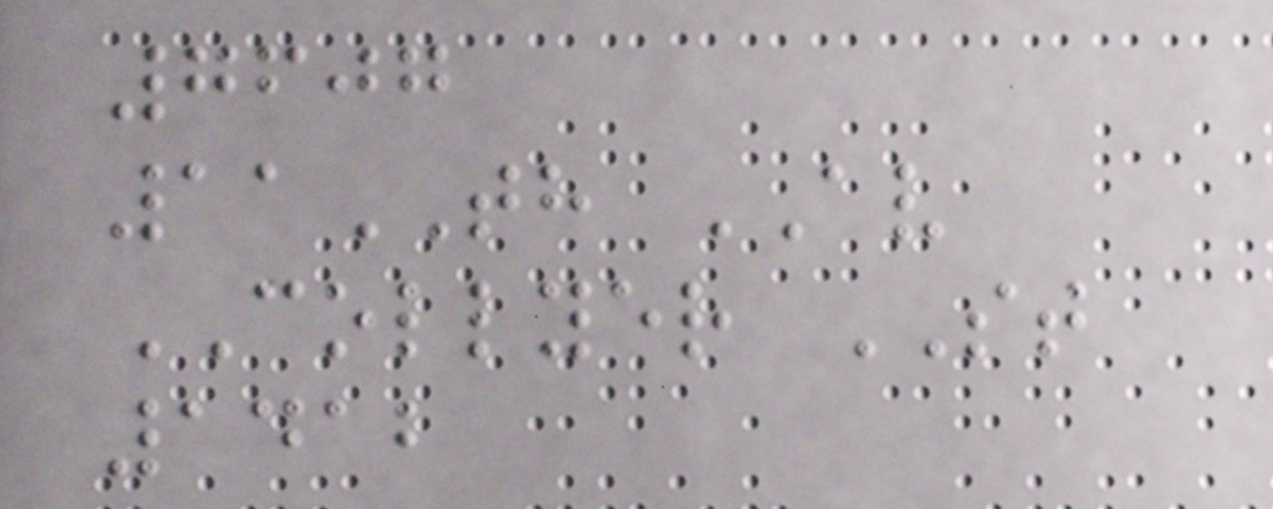7607
11TH AV
COLLYER ST
1412
